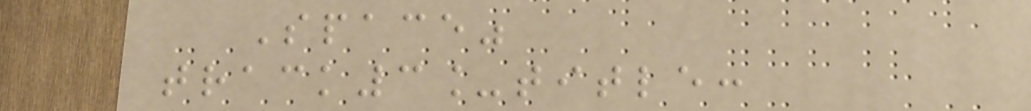Space"
track3_title:
